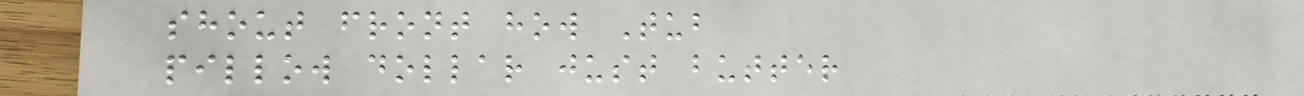shout front how Tub
pillow dollar just butter
